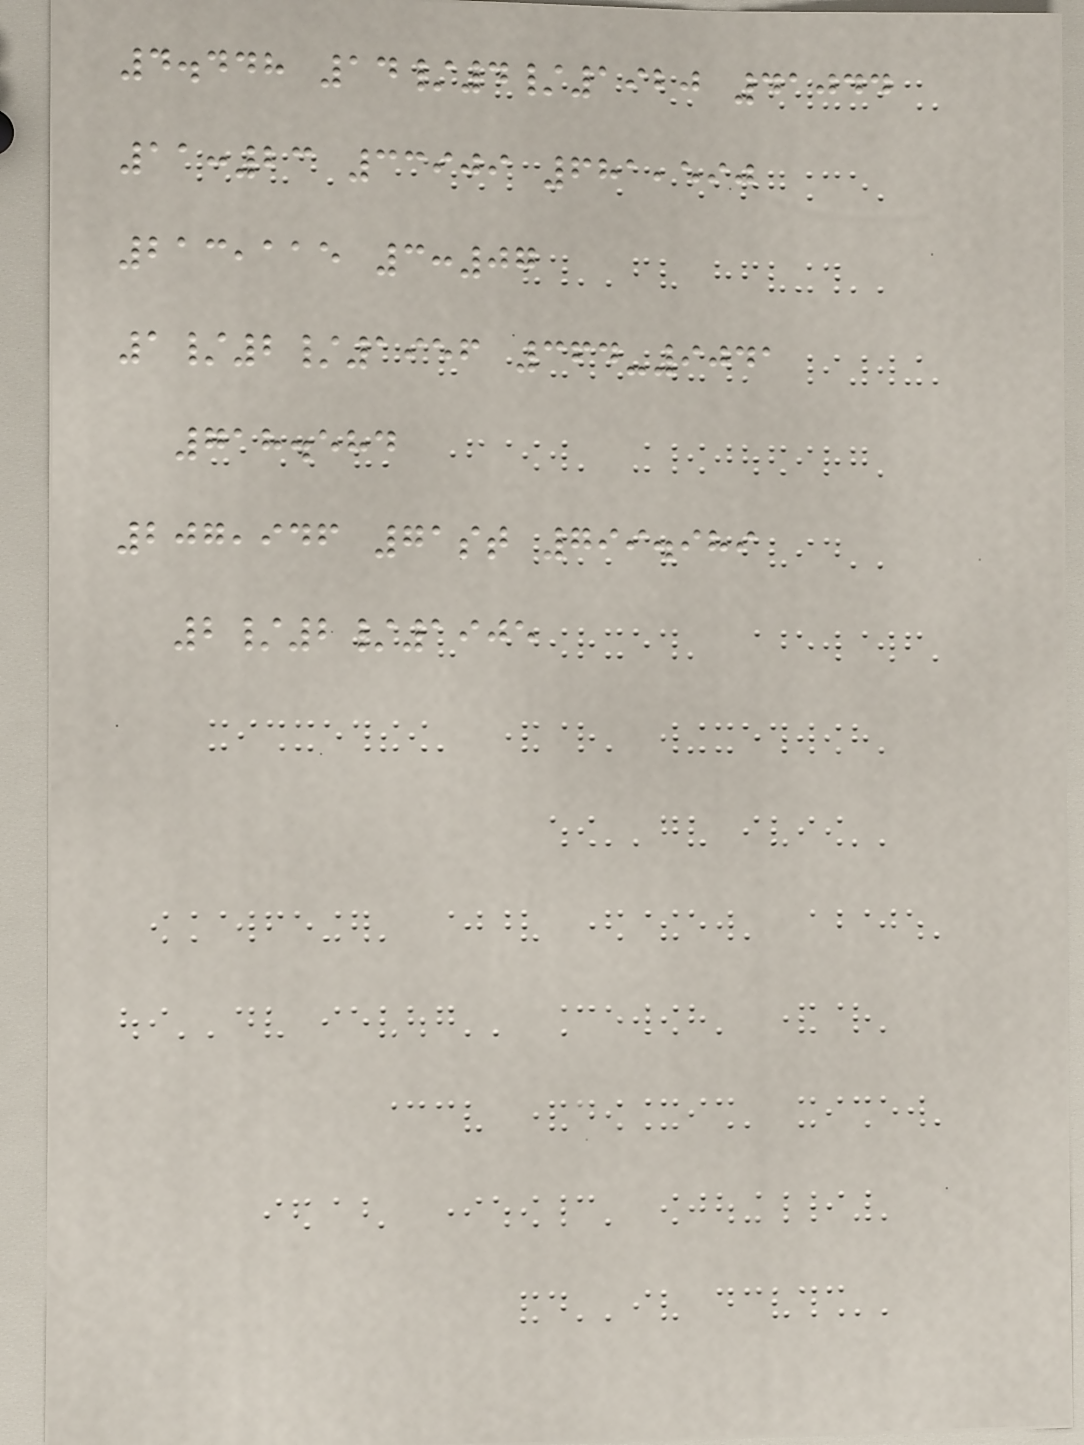4.448 14/4/1920 41044
11:23 33909 681,590
213,115 3:07
1/2/1956 364-9041
718.584
207,946 71st 799.989
2/2/1905
